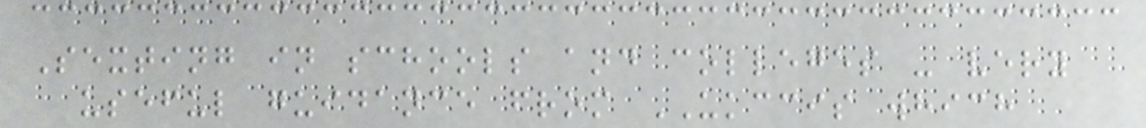Sexting in schools and colleges - very
useful guidance from UKCCIS which
